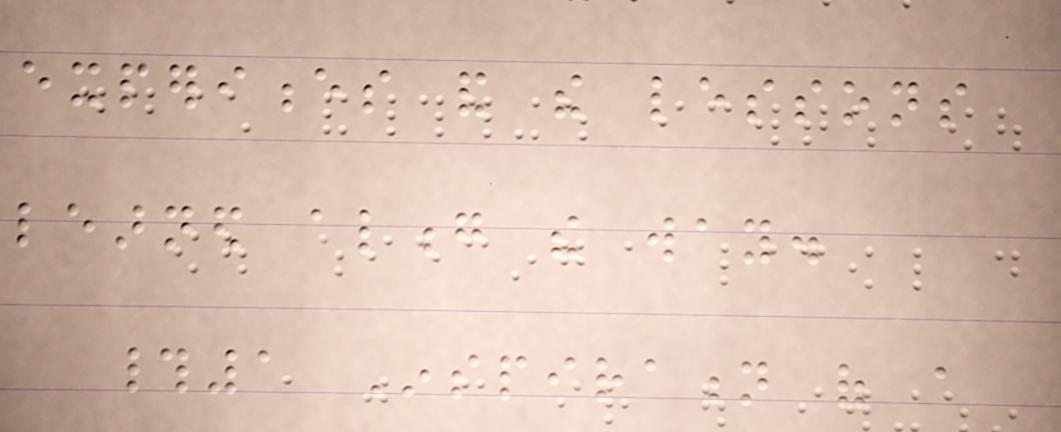experiences and the lessons
learned along the way.
#1 Inspiration of a
